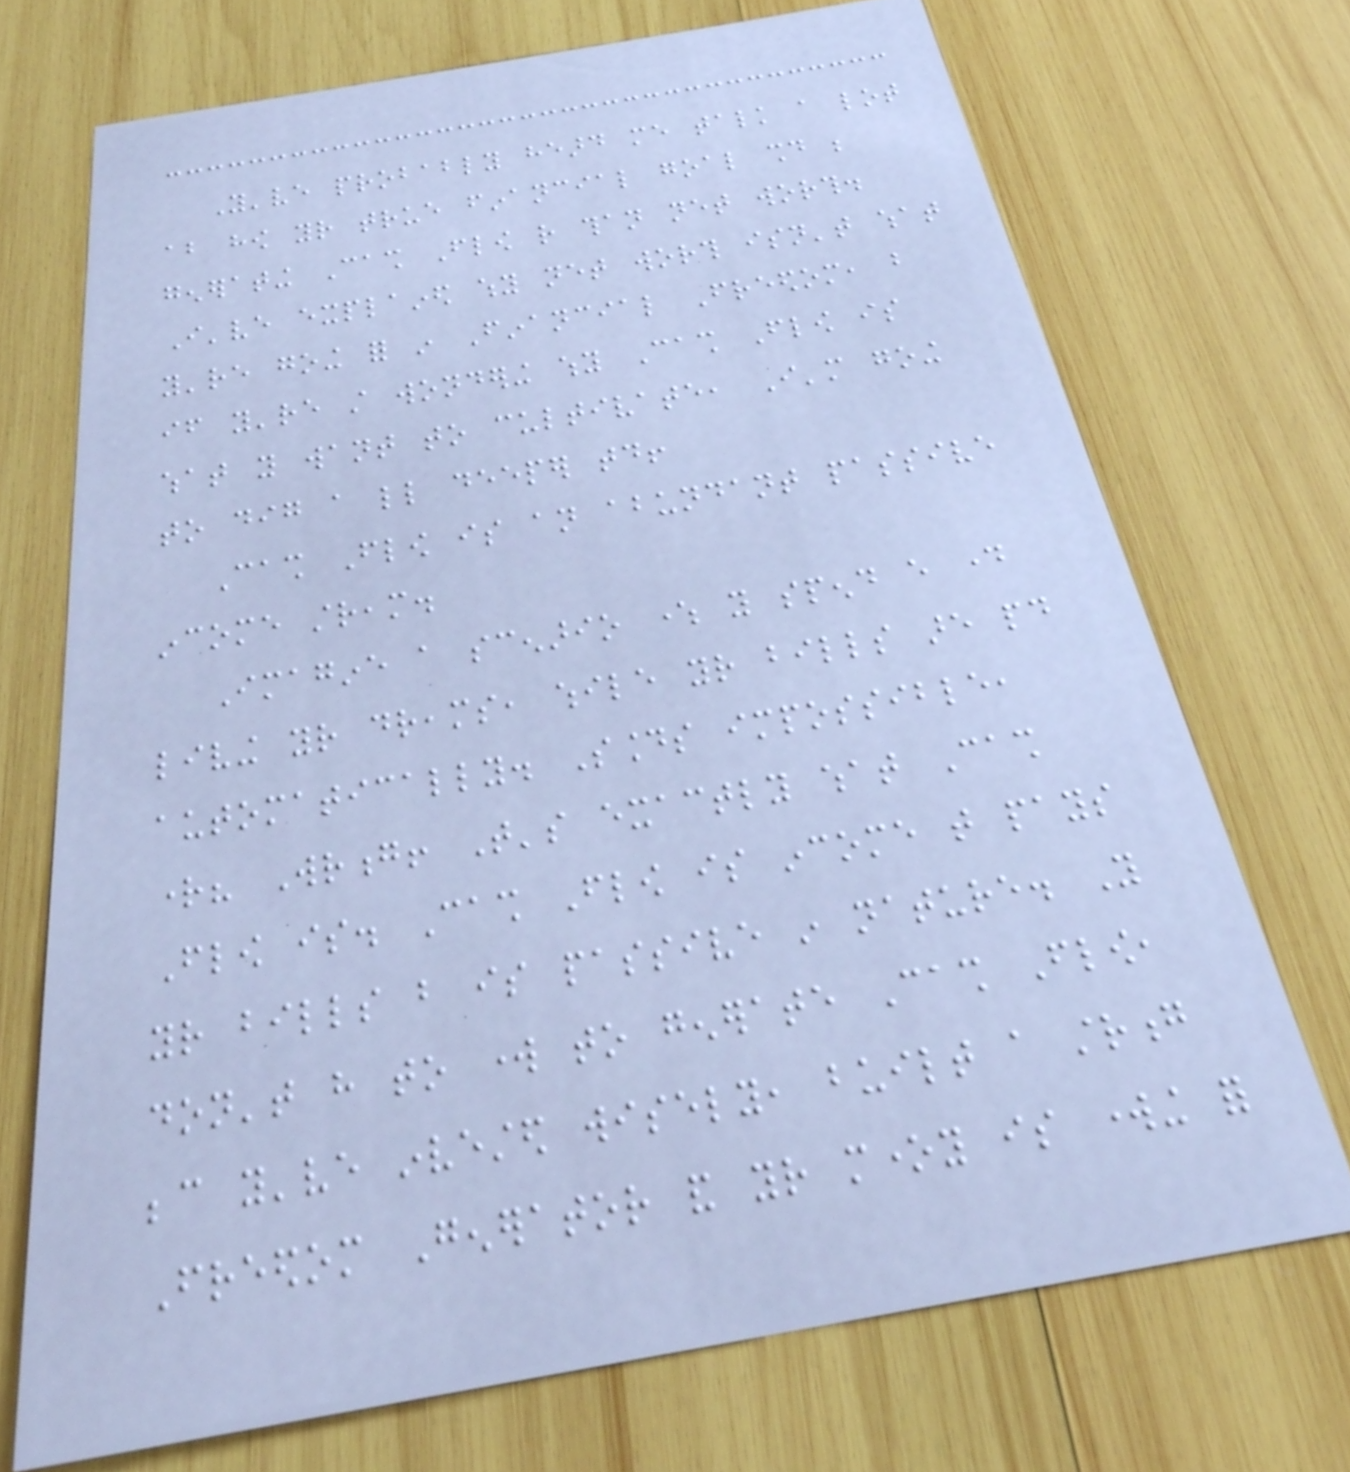You've probably heard me talk a lot
about how your true financial goal should be
generating Cash Flow rather than net worth.
I've explained why net worth isn't what
you're going for in Financial Freedom, but
if you're still wondering why Cash Flow is
what you want to cultivate, I'm going
to dig a little deeper today!
Cash Flow is an abundant passive
income stream.
Imagine a scenario where you spend every day
living your dreams, while your bills are paid
automatically. Sounds impossible,
right? Wrong! That's exactly what Cash
Flow is. Cash Flow is income that pays
your bills but is passive in nature. You
don't have to work to generate Cash Flow,
because you've invested wisely, built a strong
Freedom Generator and your money is working for
